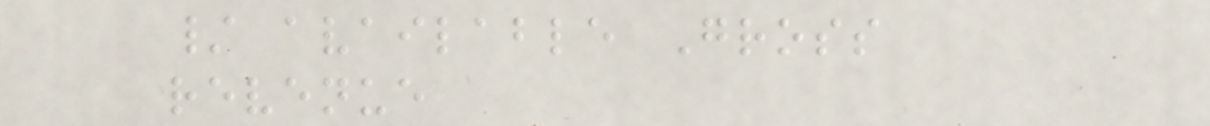/ available Gross
revenue
